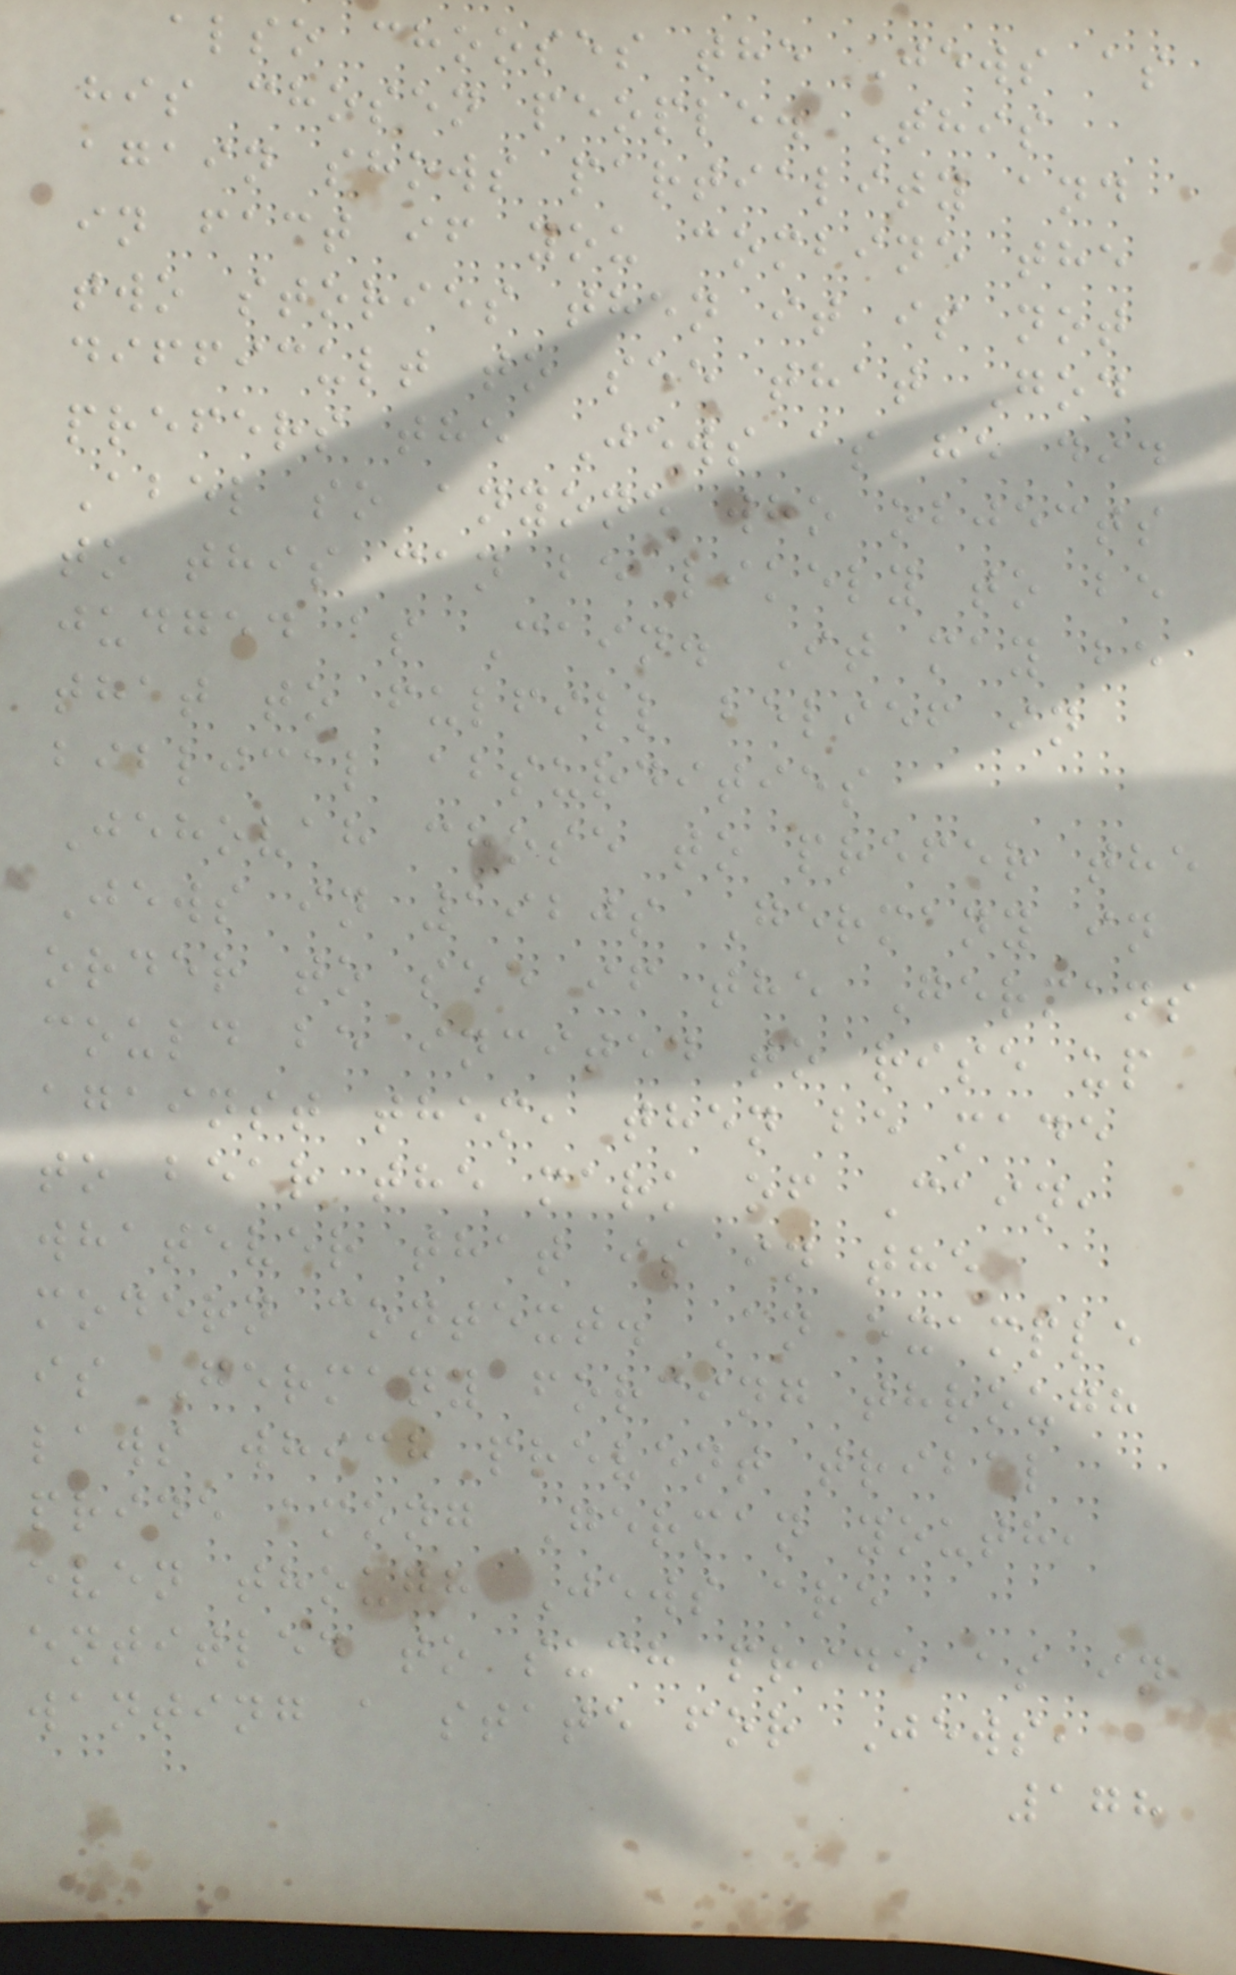also chooses the Jews as
his chosen people. This
again shows partiality and
in fact if you combine the
two stories then it is not
difficult to see that God
prefers the Jews as he did
Abel so anyone who objects
to this can be likely to be
judged as Cain. It may be
that to fulfill belief in
biblical absurdities
Jehovah chose to prefer the
Jews in 1920s Germany in
order to see if the Germans
could be incited to rise up
against them, then be made
to bear the mark of Cain,
whatever that is in the
modern context. An example
is Germany forcing through
laws which prevent tribal
pride among German youth,
even though Jews are
entitled to such pride as in
wanting a state for Jews,
178
